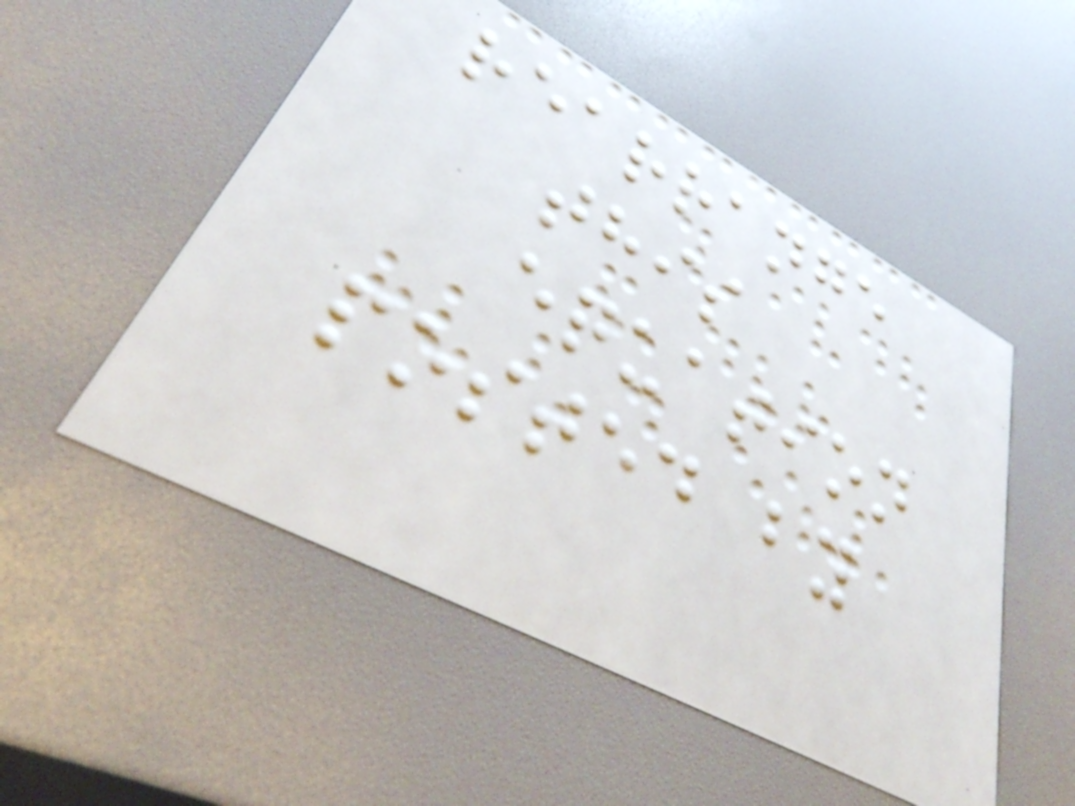rearrange
this
equation
posted by
